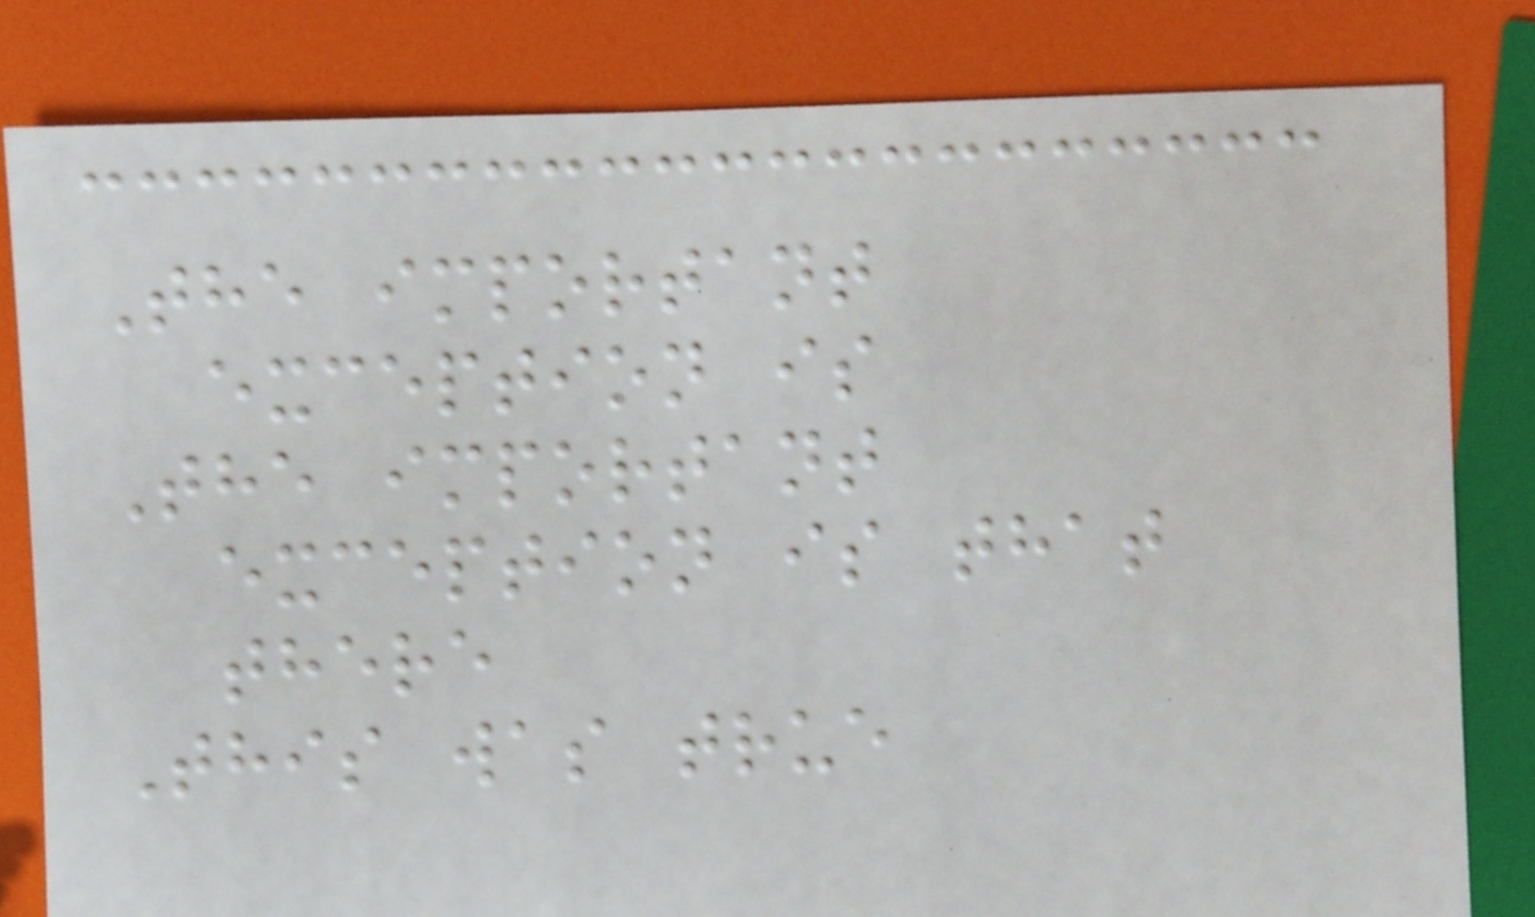The important
exception is
The important
exception is that
there
This was true
